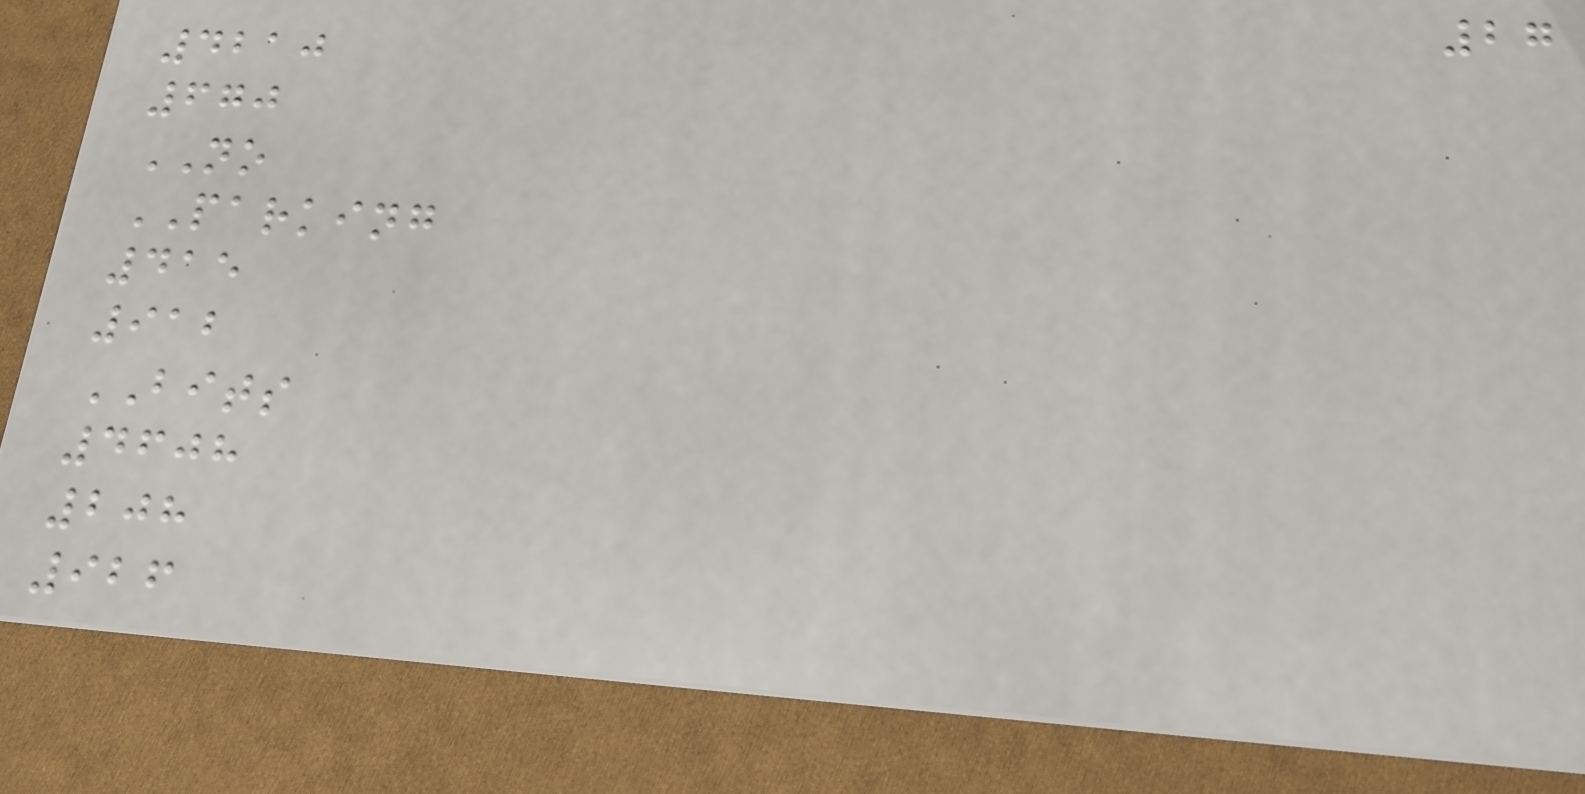27
4210
670
NO
PARKING
415
912
BITS
4608
208
926
